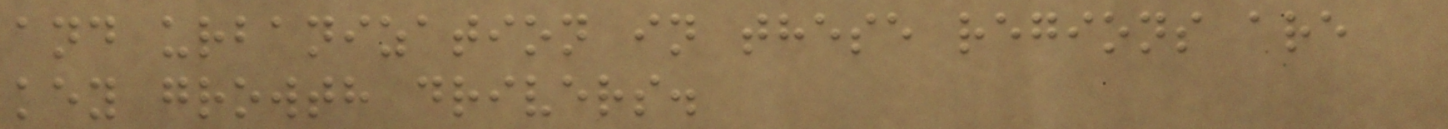and urbanization in these regions are
key growth drivers.
